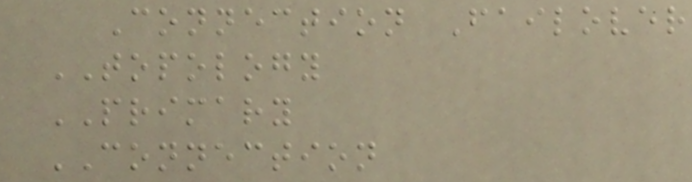Connection Failover
TOPOLOGY
PRIMARY
CONNECTION
